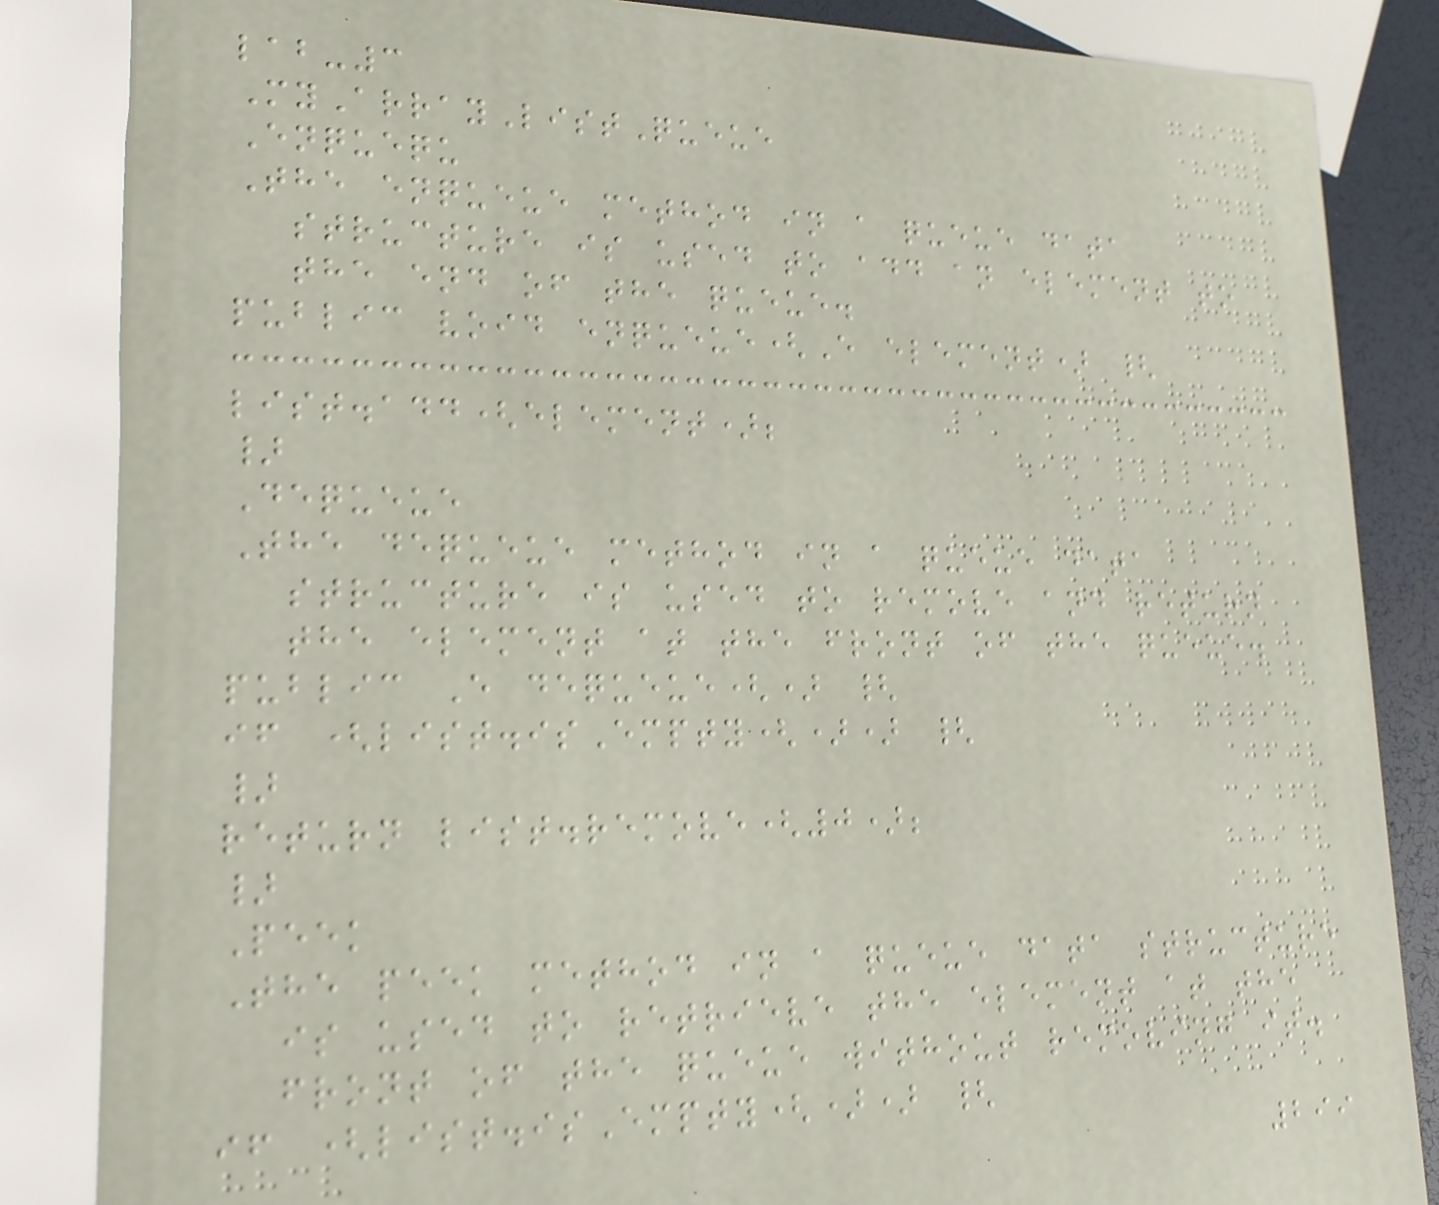lab-3
MyArrayListQueue
Enquequ
The enqueue method in a queue data
structure is used to add an element to
the end of the queue.
public void enqueue(E element) {
list.add(element);
}
Dequeue
The dequeue method in a queue data
structure is used to remove and return
the element at the front of the queue.
public E dequeue() {
if (list.isEmpty()) {
}
return list.remove(0);
}
Peek
The peek method in a queue data structure
is used to retrieve the element at the
front of the queue without removing it.
if (list.isEmpty()) {
299
